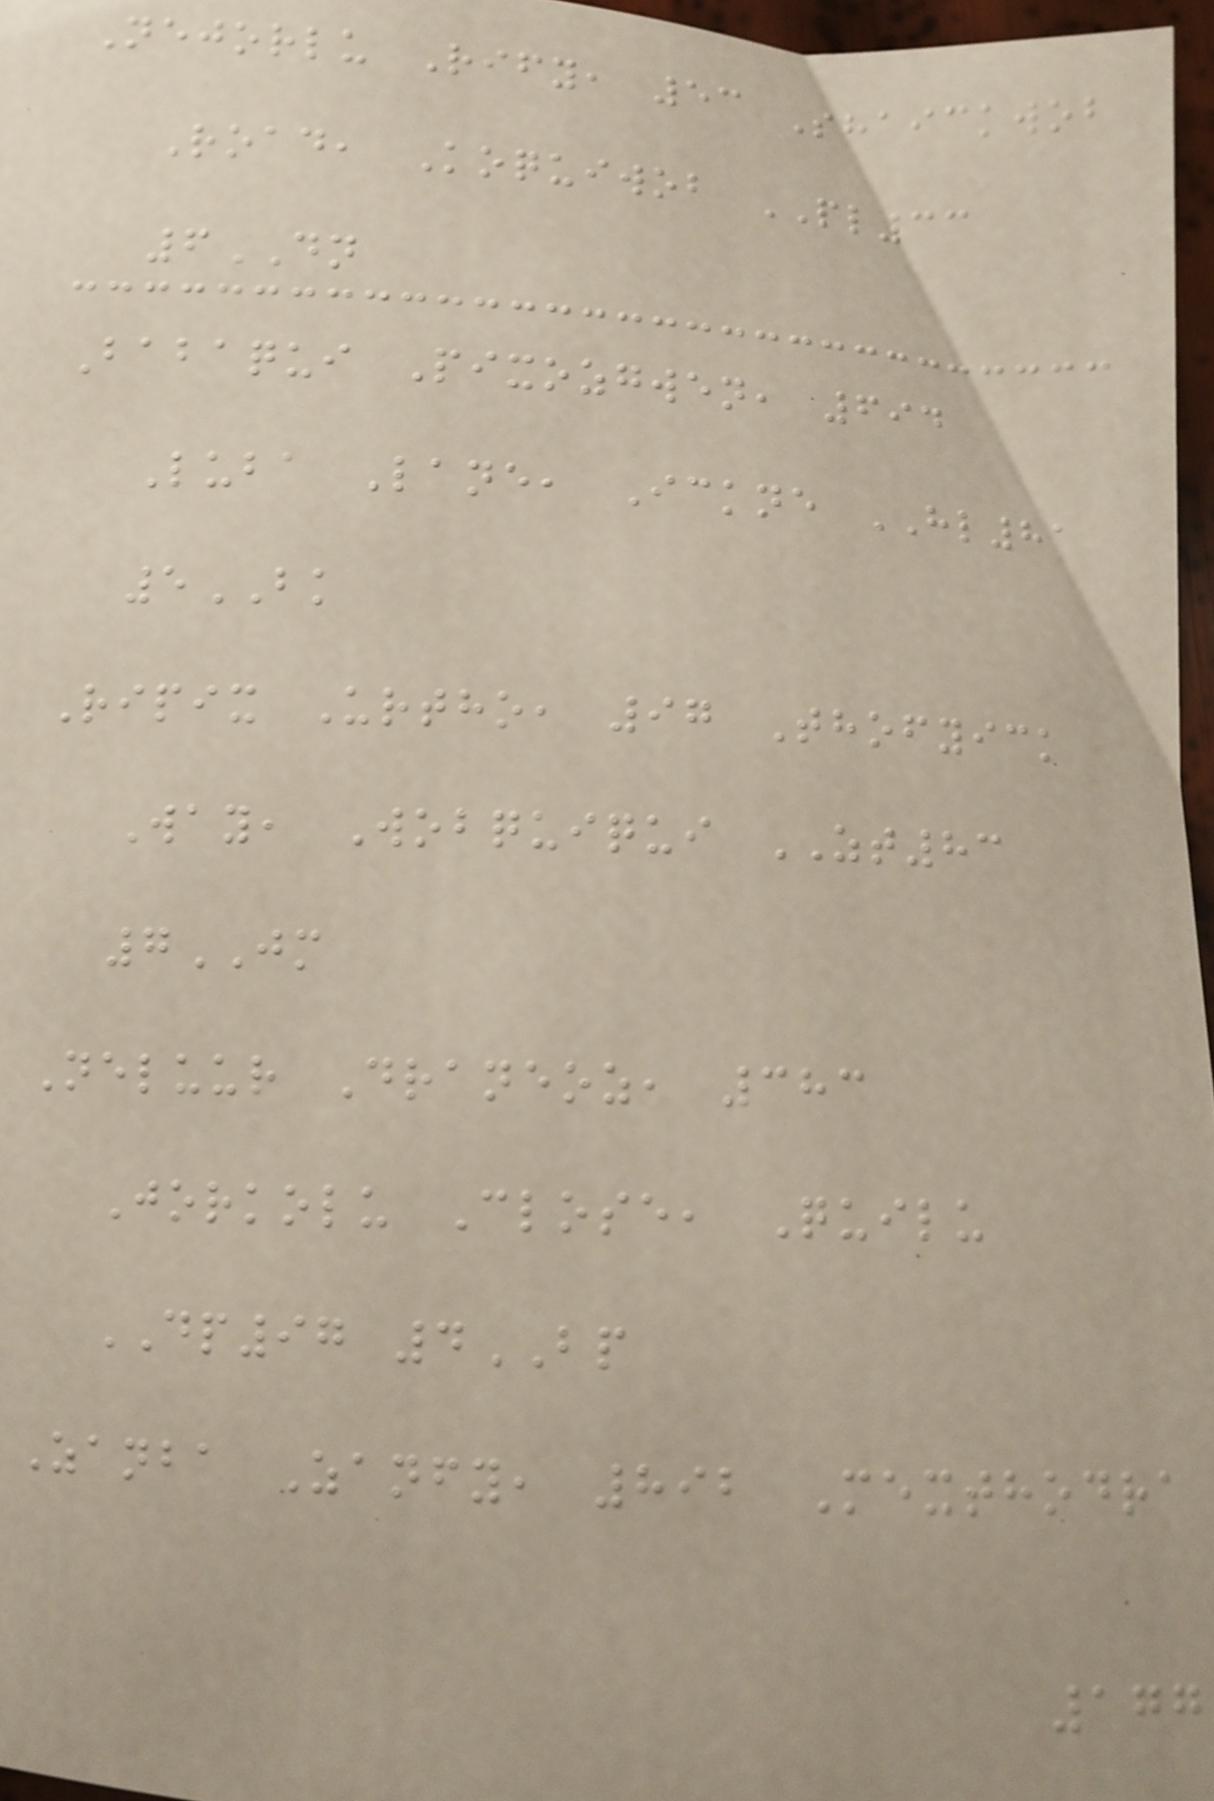Nejorlu Rify, 53 Shaickwob
Road, Koquiwob PL33
6DN
Babaqui Pixozgwen, 694
Luba Lane, Ickne HL81
5BK
Ripix Urtho, 97 Thofyick
Way, Wobquiqui ZT83
7JM
Neluur Draneoz, 383
Jorkolu Close, Quilu
DP97 4BP
Zanba Zanfy, 892 Mexthodra
177
